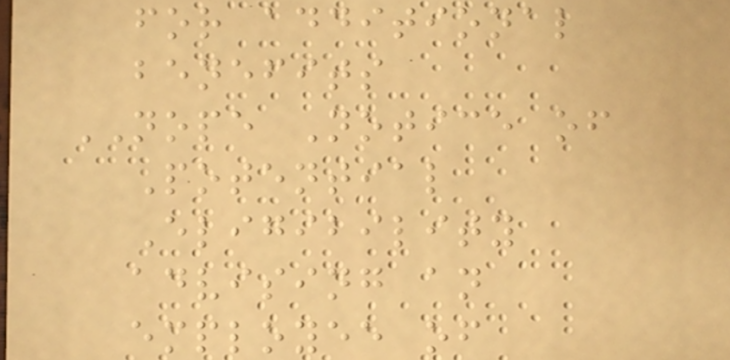for additional
benefits
NOPE Notice of
Potential
Eligibility
advising an
employee of
